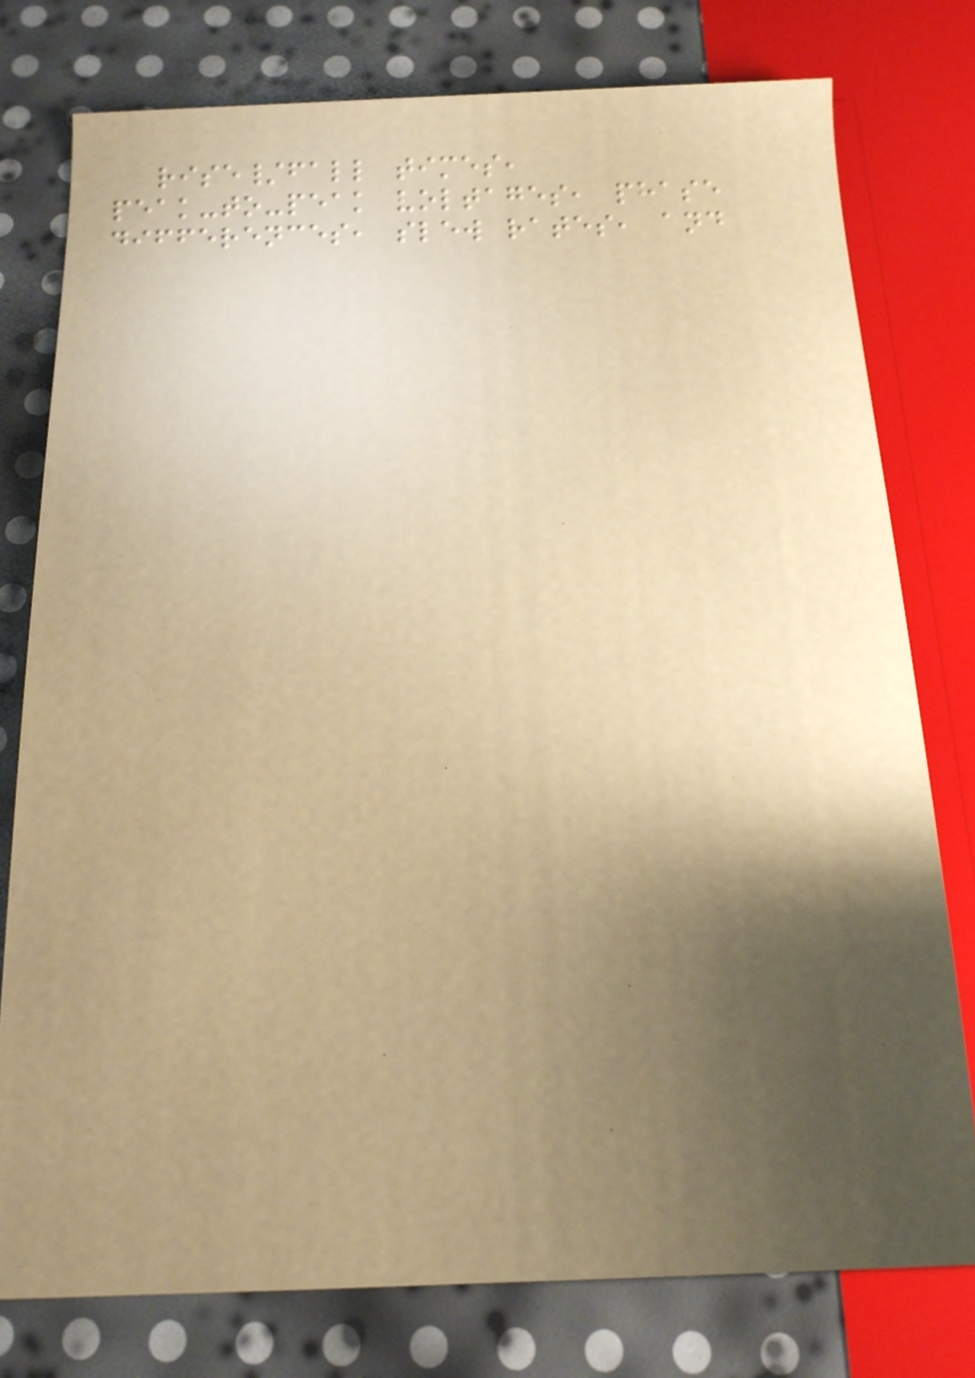rise/fall times,
peak-to-peak voltages, phase
differences, slew rates, and
